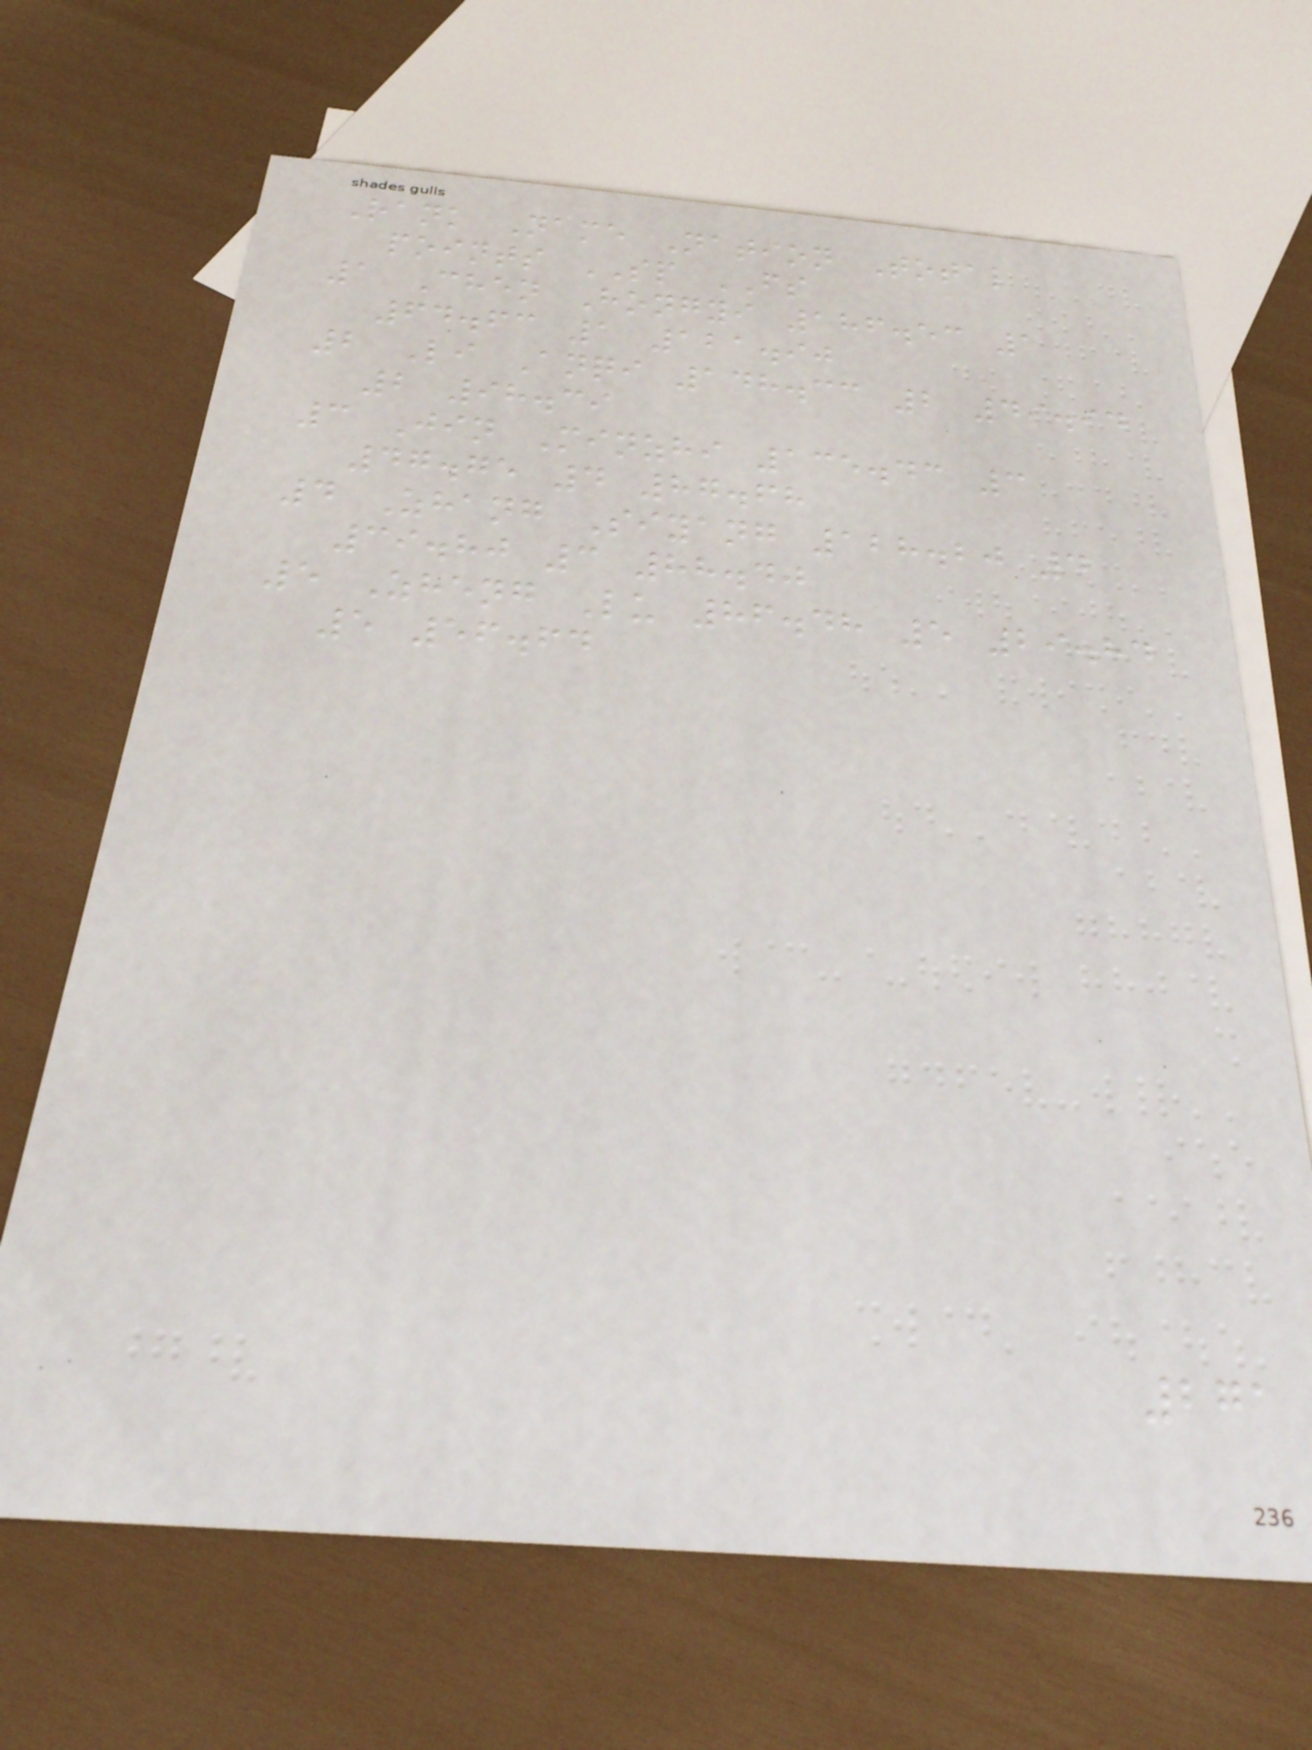Rank Name Nation Total
points SP FS
1 Chen Hongyi 186.53 1
64.63 1 121.90
2 Li Anqi 148.33 2 49.94
2 98.39
3 Jin Minzhi 135.43 3
47.75 4 87.68
4 Zhang Siyang 128.20 4
39.80 3 88.40
5 Zheng Lu 86.48 5 29.84
5 56.64
271
